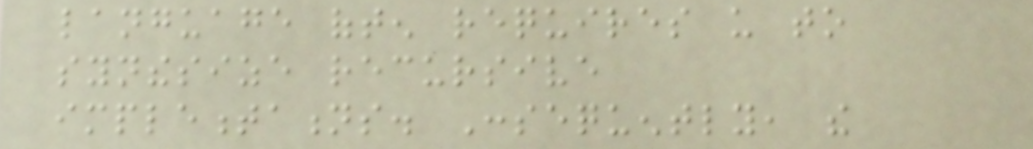language often requires us to
synthesize recursive
implementations. Consequently, the
